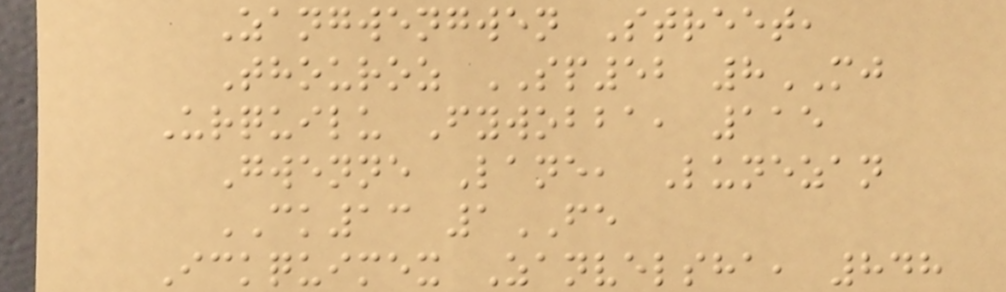Zangwengwen Street,
Thouroz SP52 8MJ
Urquilu Fywobba, 115
Gwenne Lane, Lunezan
CK13 1FE
Ickquimex Zanvelsha, 848
